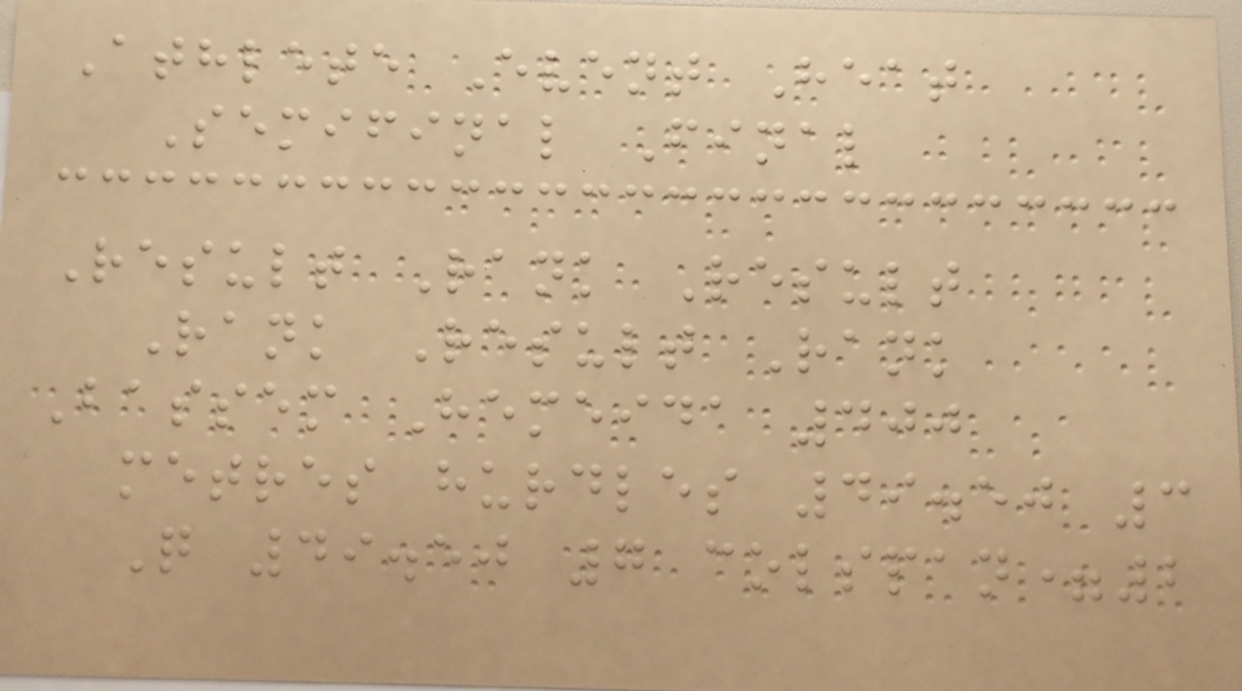Athlete Event Heat
Semifinal Final
Result Rank Result
Rank Result Rank
Bassem Hemeida 400
metres hurdles 49.50 3
Q 49.50 7 colspan=2
